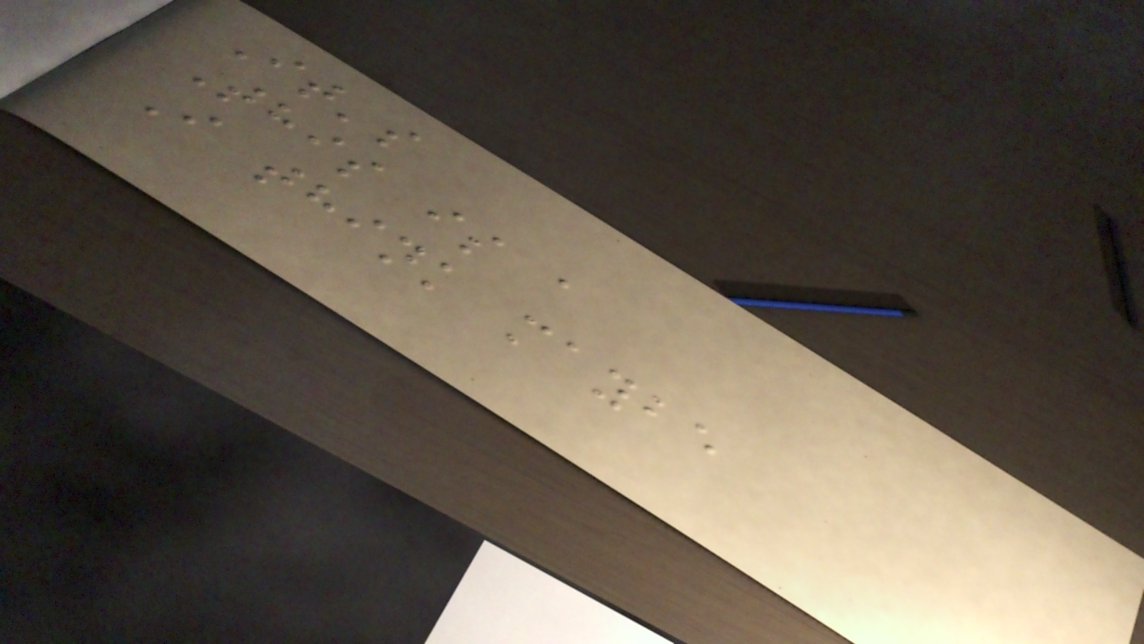It's
This is a
I think maybe
